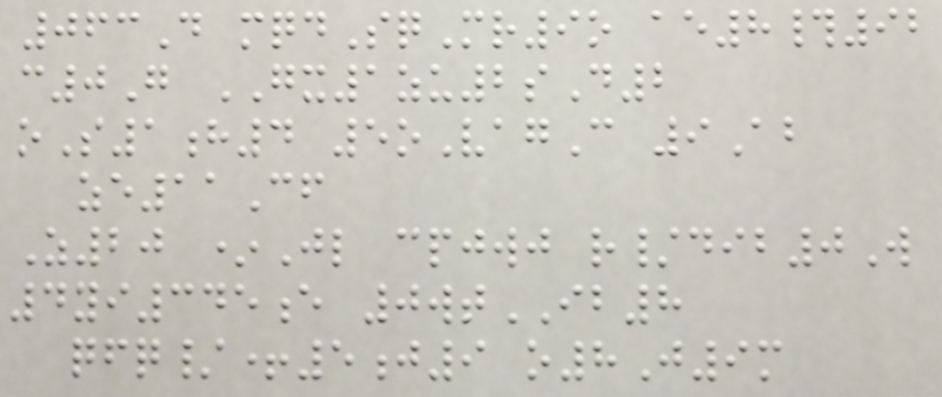063D mqdSqMr9o ae8#92
c0G GX1zu2sD2
oS1h4 5oVagC 9Ab
ze11Cf
Z20 *Jl cpjwj r/dib0W
4yi345e 0wtIB8
qfq/+5j9 o8J9m
